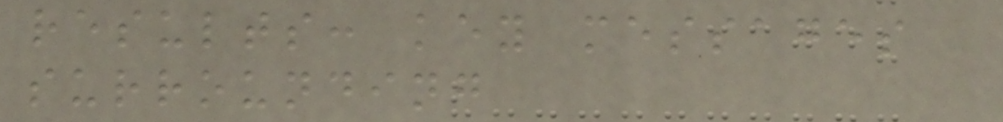results: key messages
surrounding
